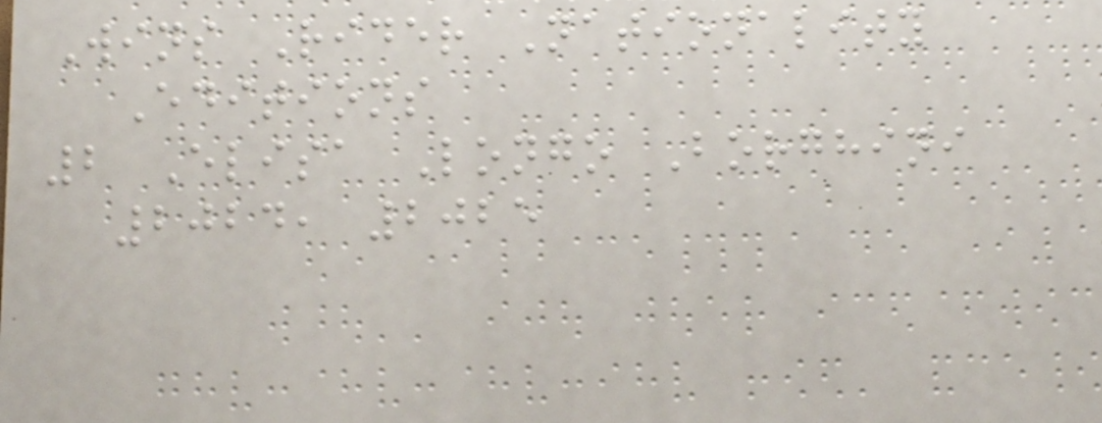Wins Rider Nationality
Editions
2 Elisa Longo Borghini
2024, 2025
